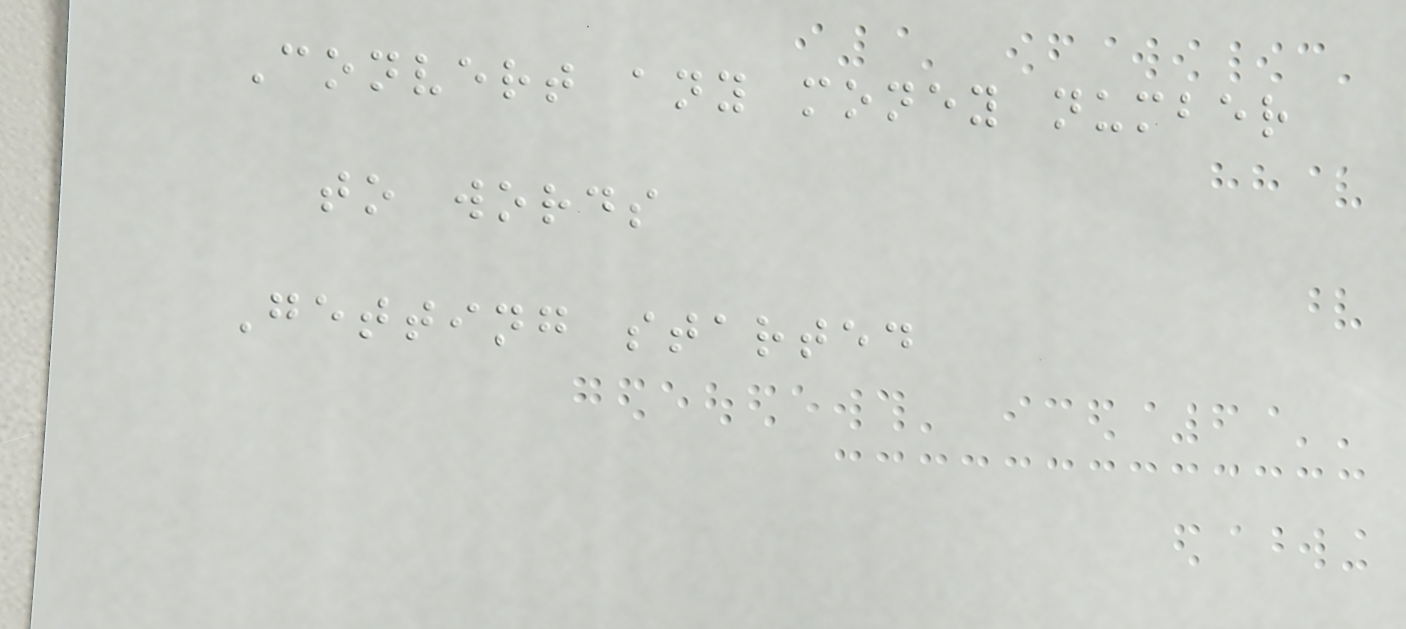Convert any money number
to words
Getting started
